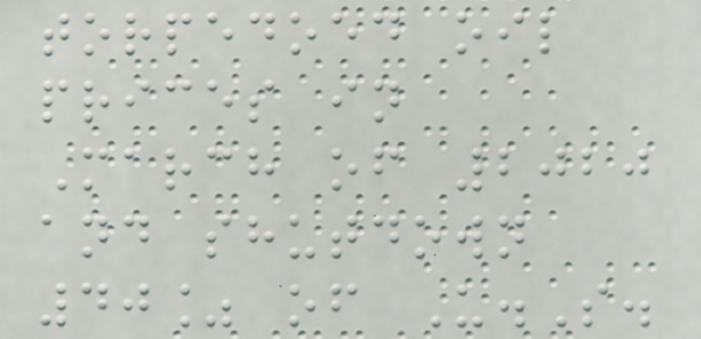torpedoed oil
prices in
March of 2020
and shutdown
40% of U.S.
